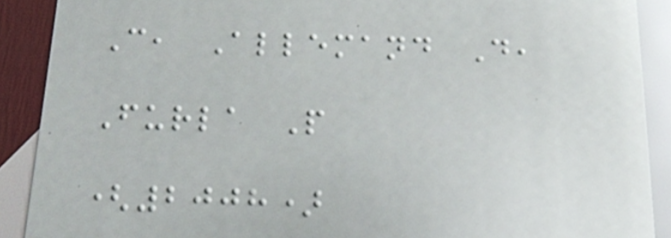C, Allemand D,
Furla P
(2008)
